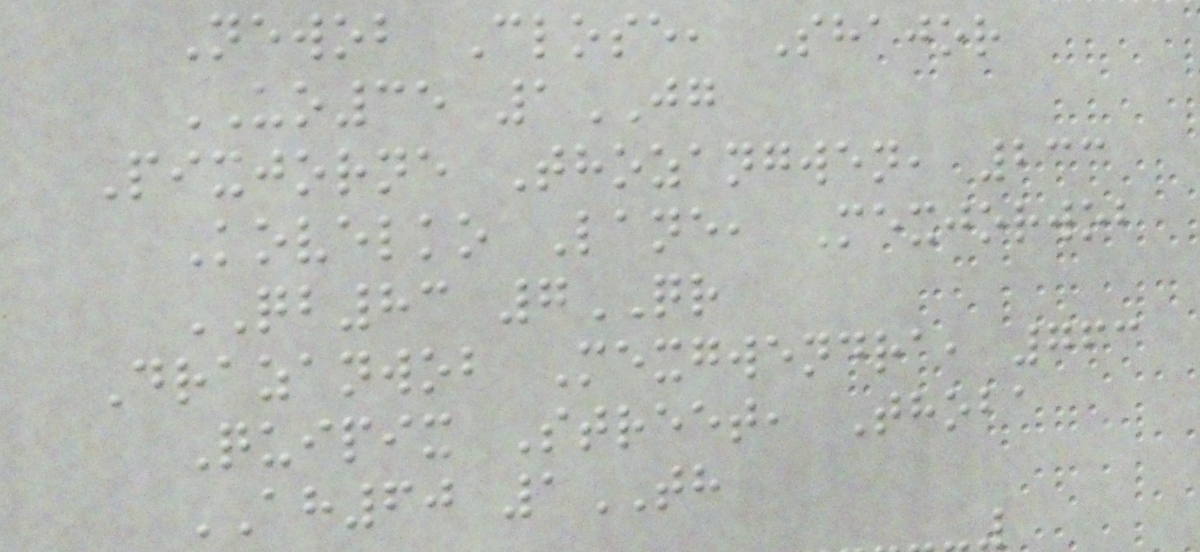Newob Close, Shajor
UO35 1JG
Pixjorne Thozangwen, 233
Kovelko Lane, Mexjorwob
QB83 7QR
Drazanwob Mexgwendra, 763
Quipix Street, Thoba
AH60 1TH
